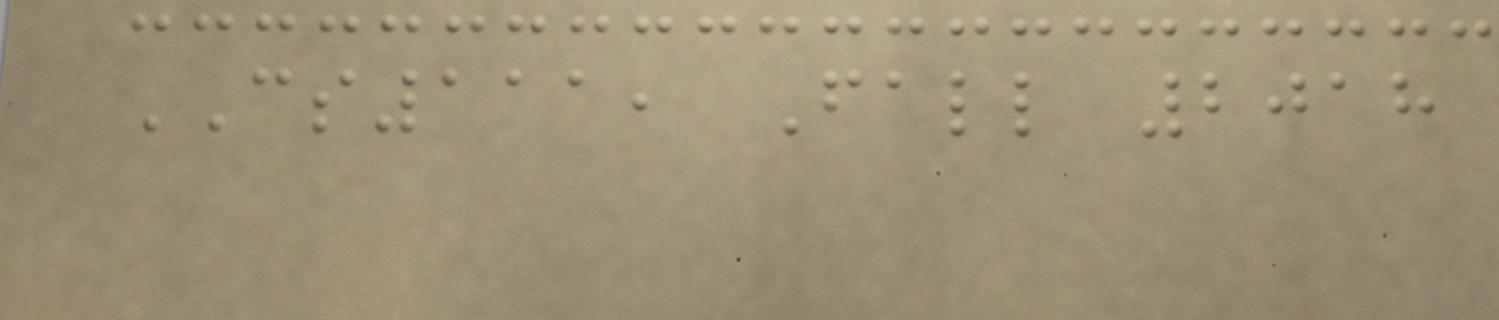CS111, Fall 2018
